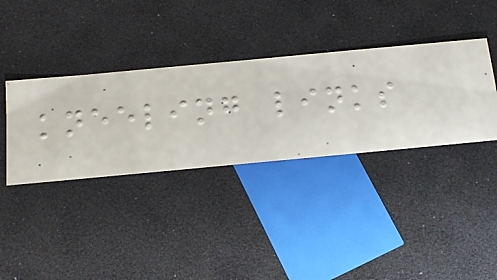kneeling links
